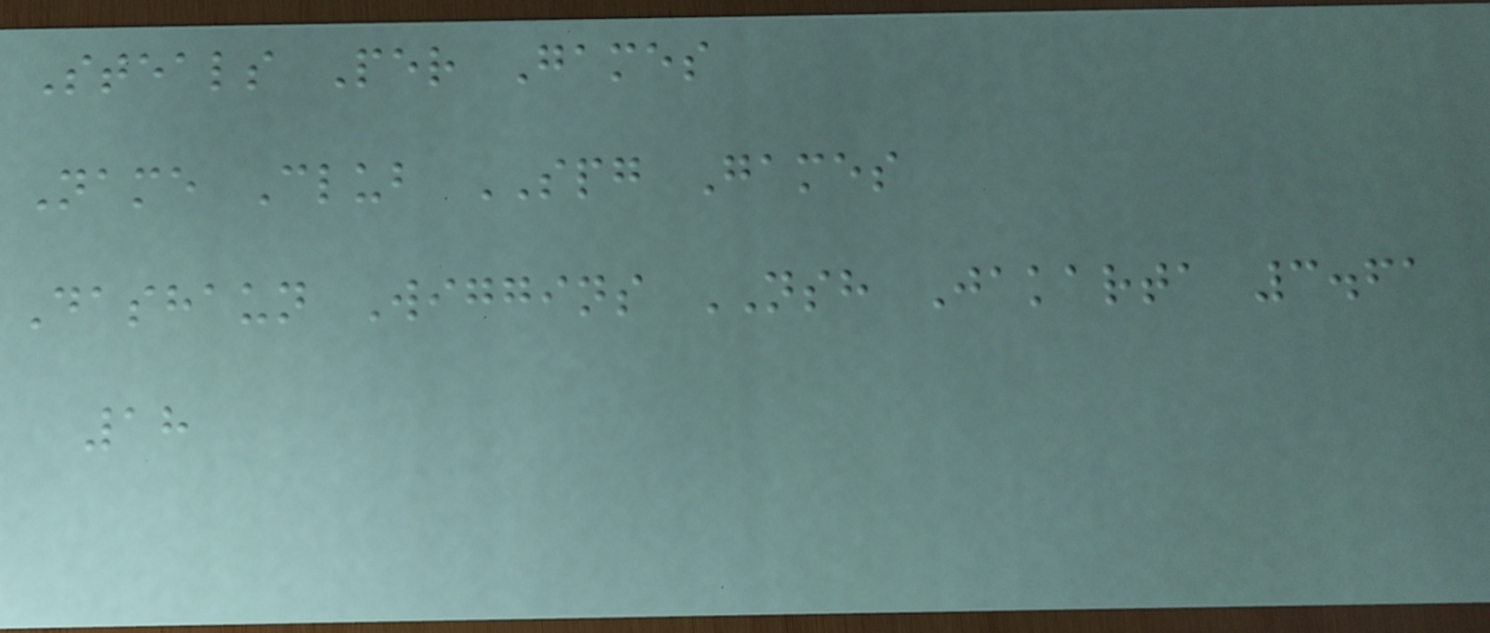Steals Per Games
Name Club SPG Games
Dashaun Wiggins NSH Jakarta 3.61
18
